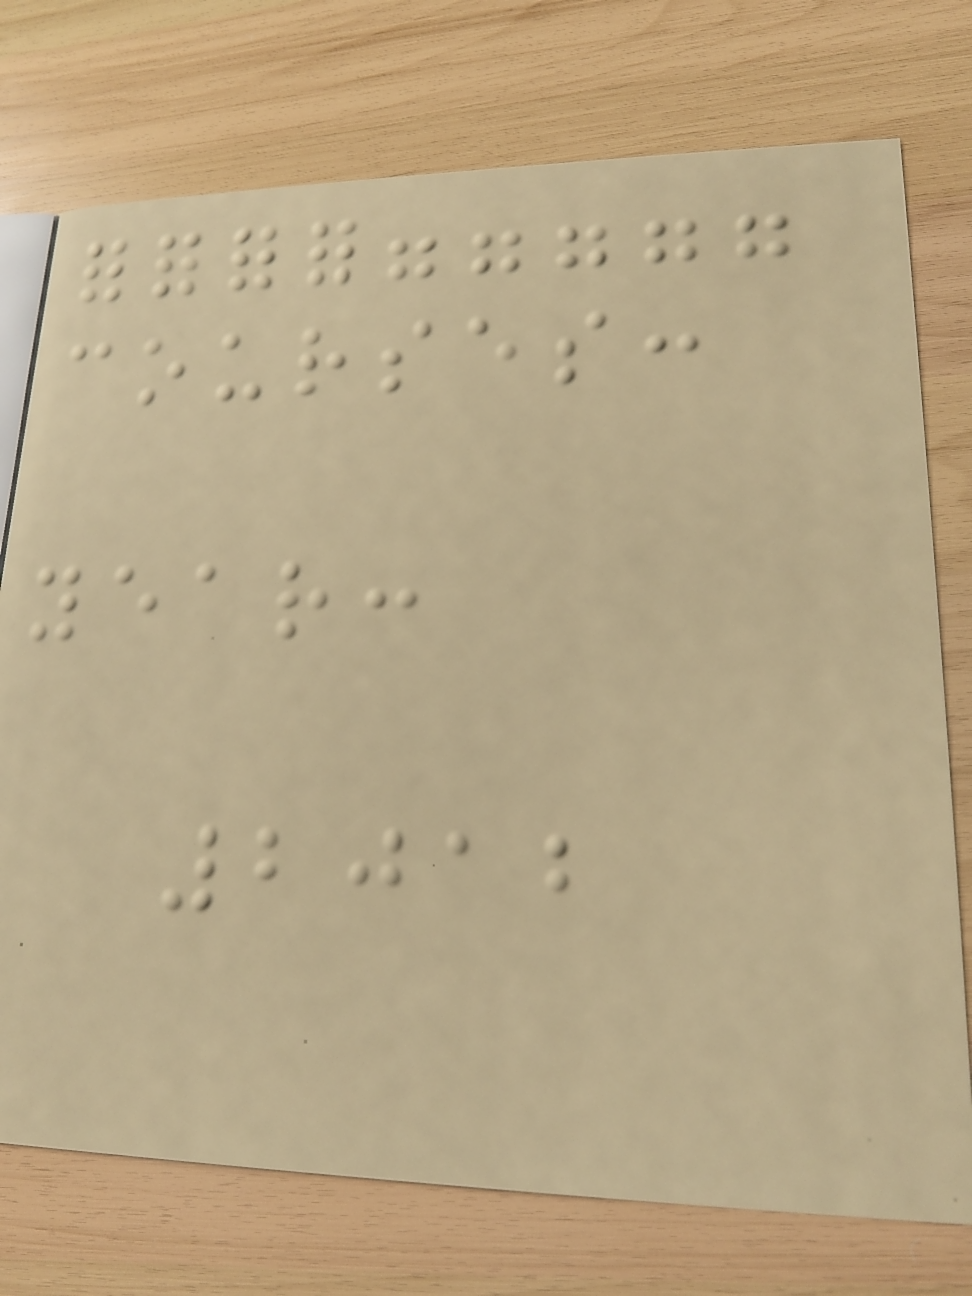courses:
year:
2012
